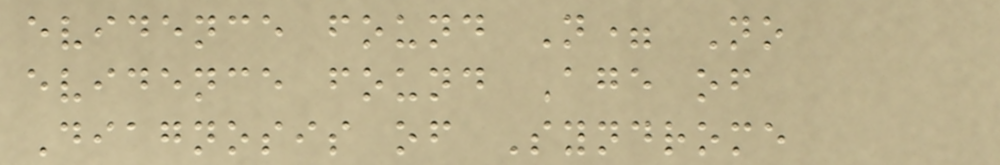evidence found N= No
evidence found Age of
Diagnosis of Syndrome
